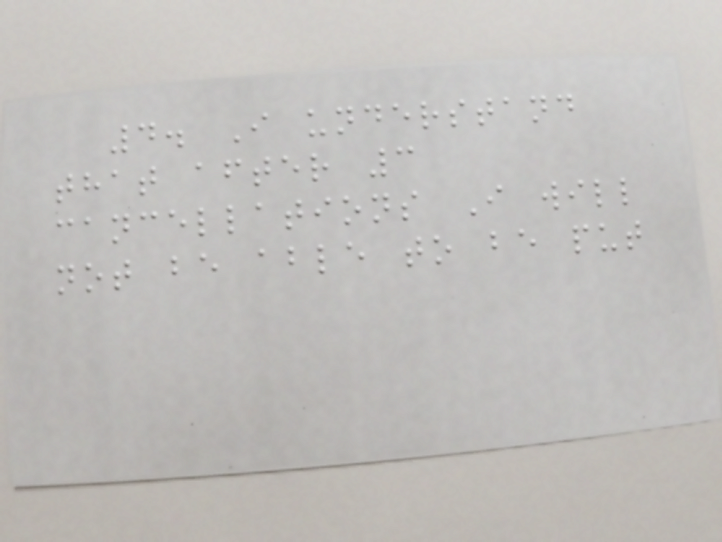4. I understand
that after 3
cancellations I will
not be able to be put
